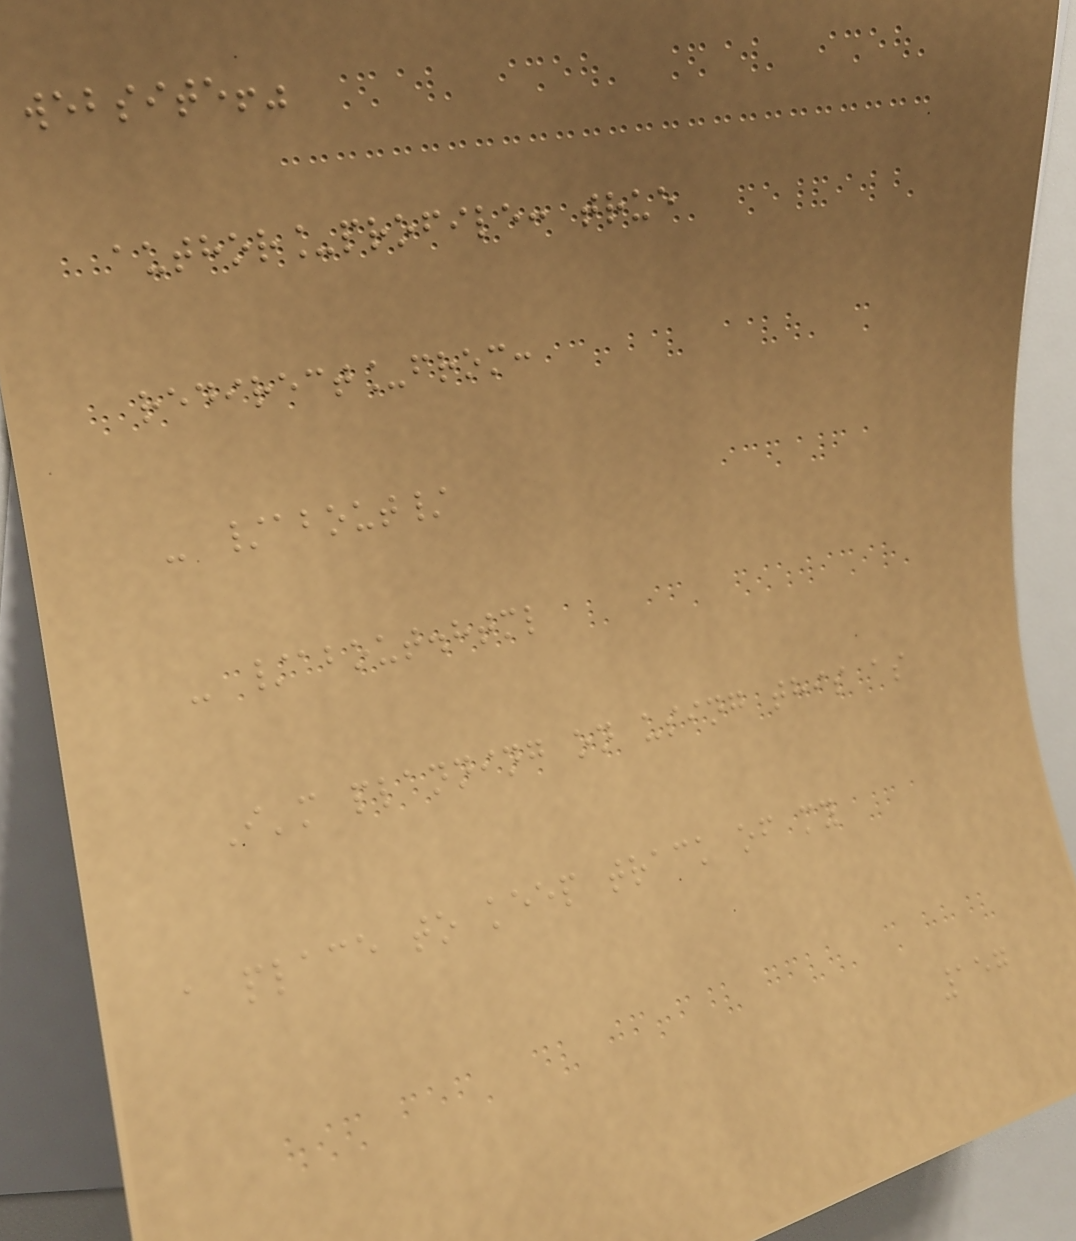website!"
author_profile: true
redirect_from:
- /about/
- /about.html
I'm planning on using this as
a place to keep track of my
157
